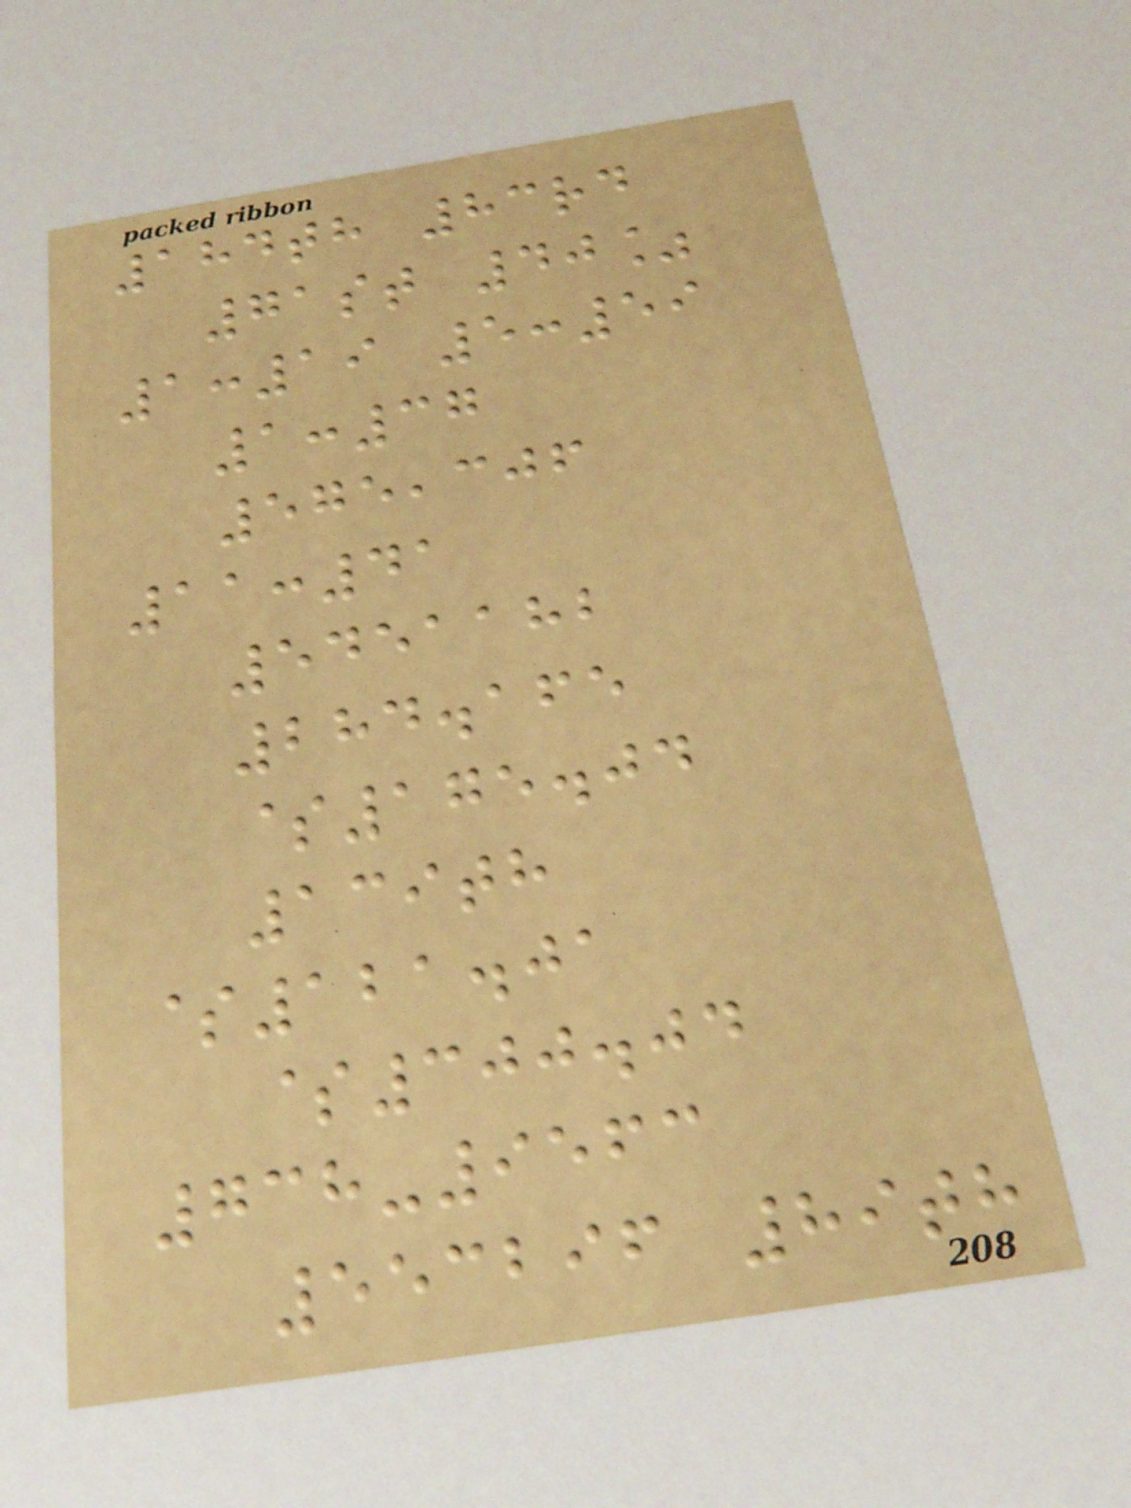184th 83rd
71st 40%
1:19 5:59
1:37
575,306
11:41
5451182
284.165
$175.04
139th
$121.01
$300.04
738-9563
553296 89th
